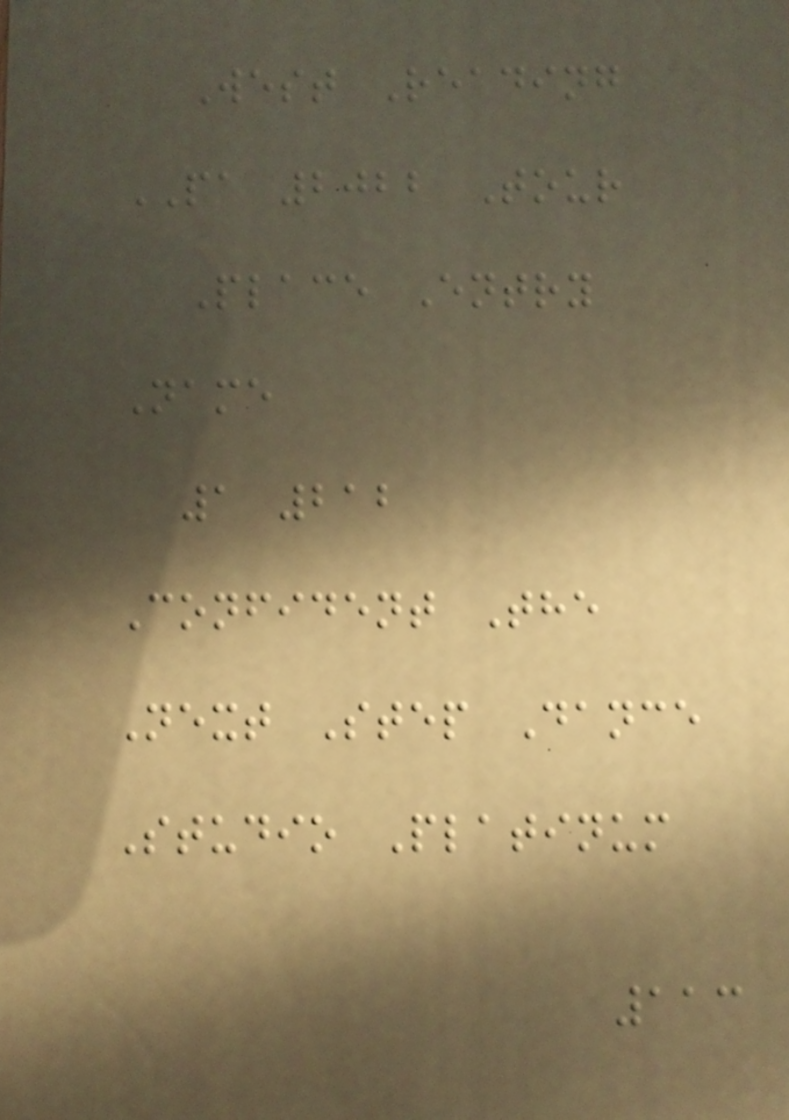West Reading
PA 2022 Tour
Place Entry
Name
1 212
Confident The
Next Step Dance
Studio Platinum
113
